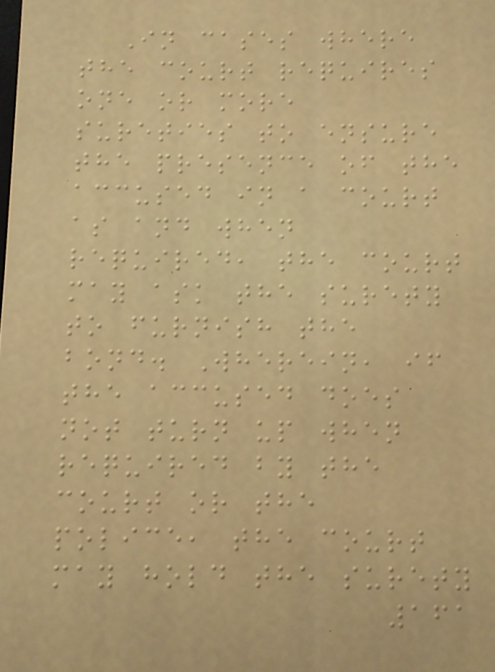In cases where
the court requires
one or more
sureties to ensure
the presence of the
accused in a court
as and when
required, the court
may ask the surety
to furnish the
bond. Wherein, if
the accused does
not turn up when
required by the
court or the
police, the court
may hold the surety
161
